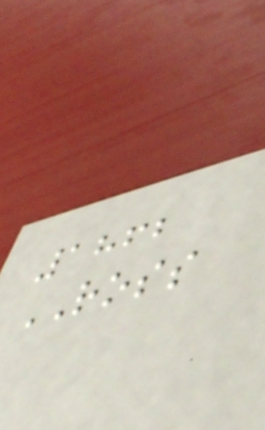1862
ROSS
